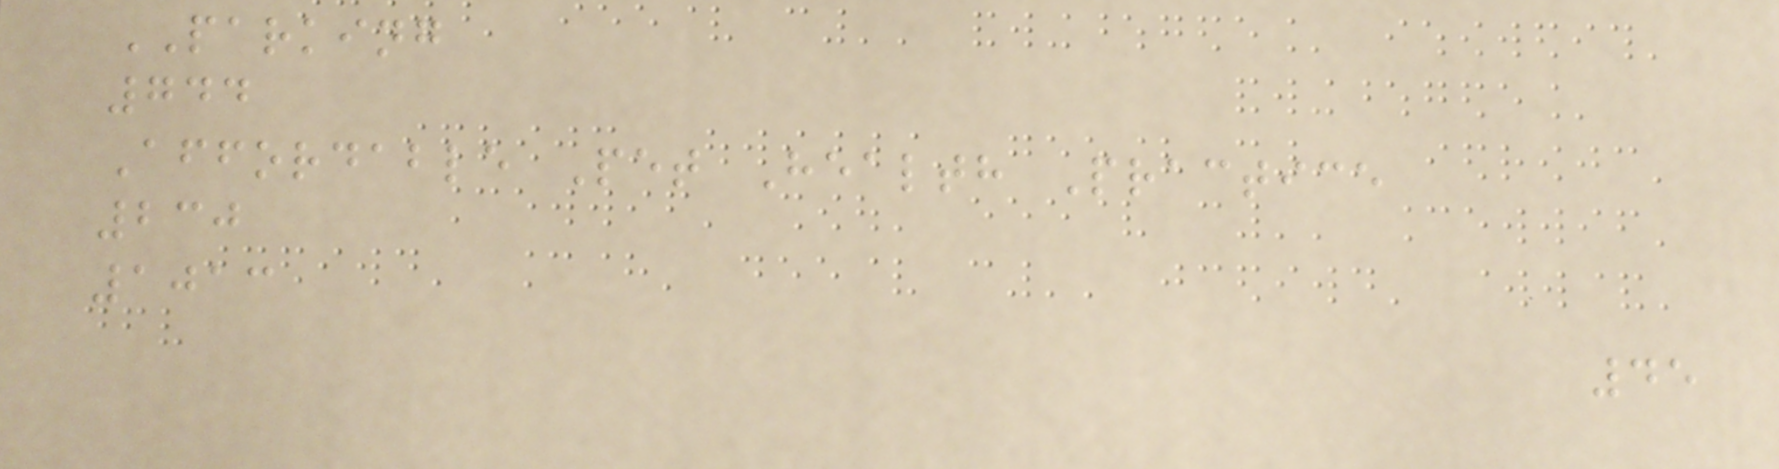PARKING
744
Affordable Pet Health Practice
230
1013
45
